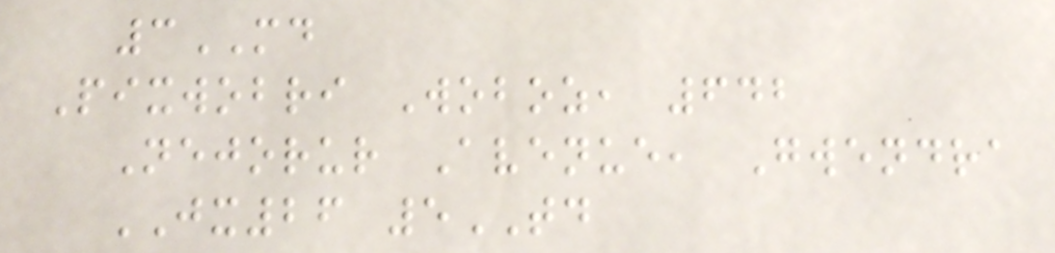3MD
Pixwobri Woboz, 642
Nejorur Avenue, Gwendra
JX26 5TD
